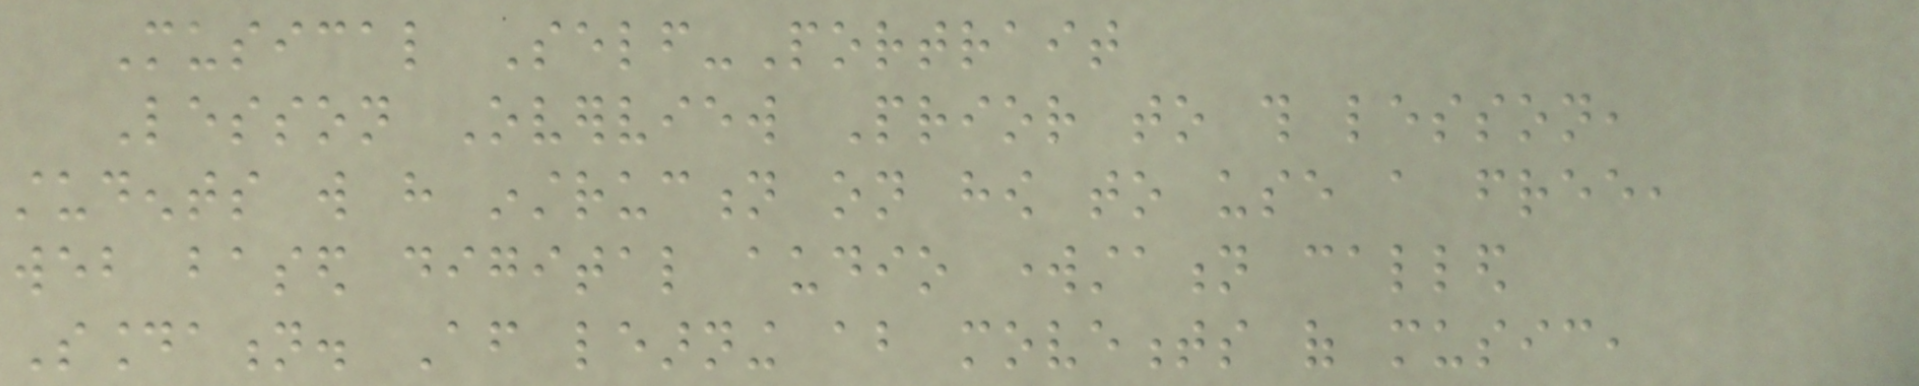Musical Self-Portrait
Lesson Overview Prior to this lesson,
students will have instruction on how to use a free,
web based digital audio workstation called
Soundation. After learning about movements of music,
